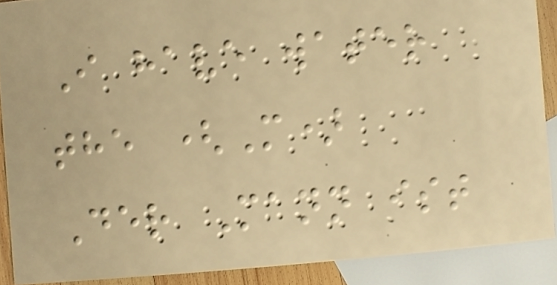I have water
the (M)
Der Mann ist
